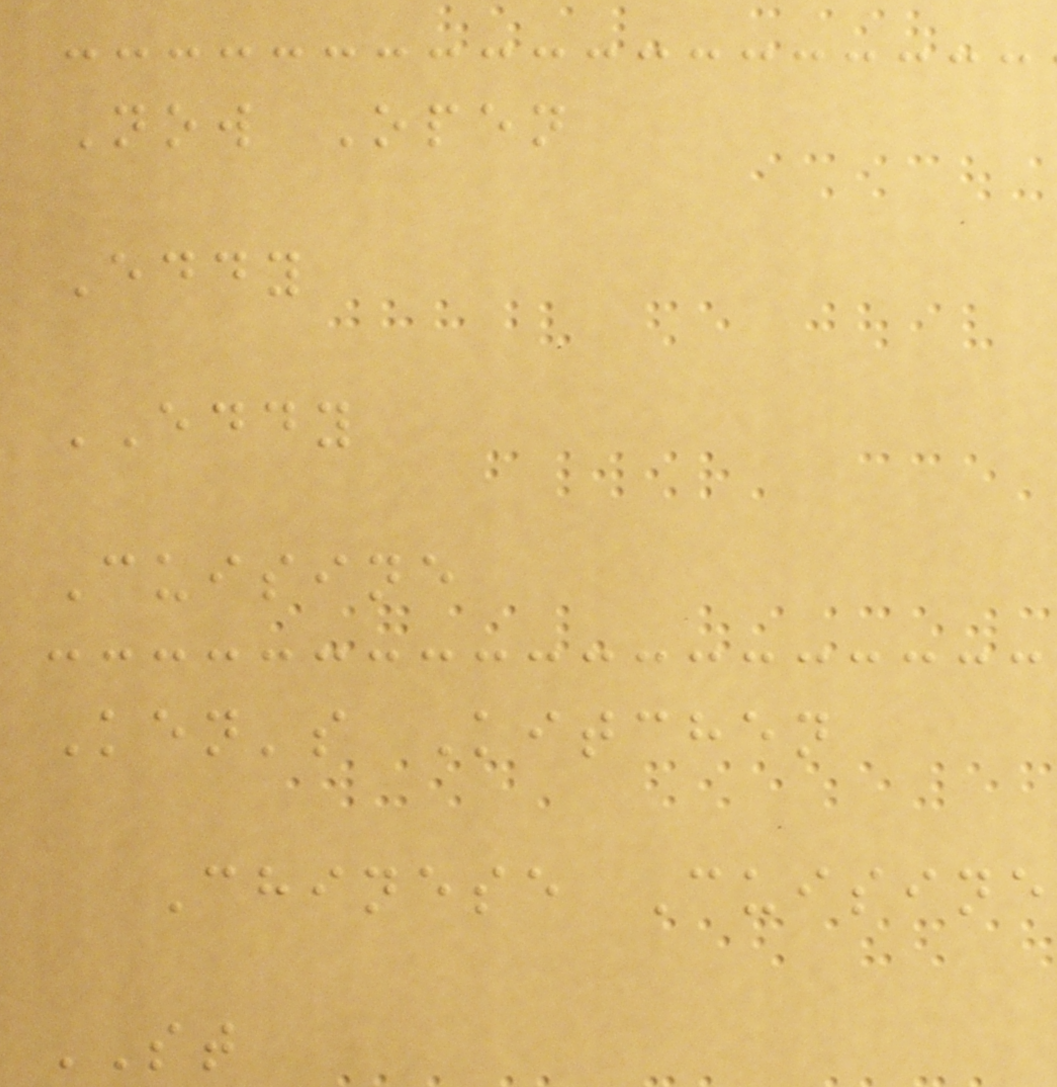Now Open
Eddy
EDDY
Cuisine
Ken's Kitchen
Chinese Cuisine
ST
